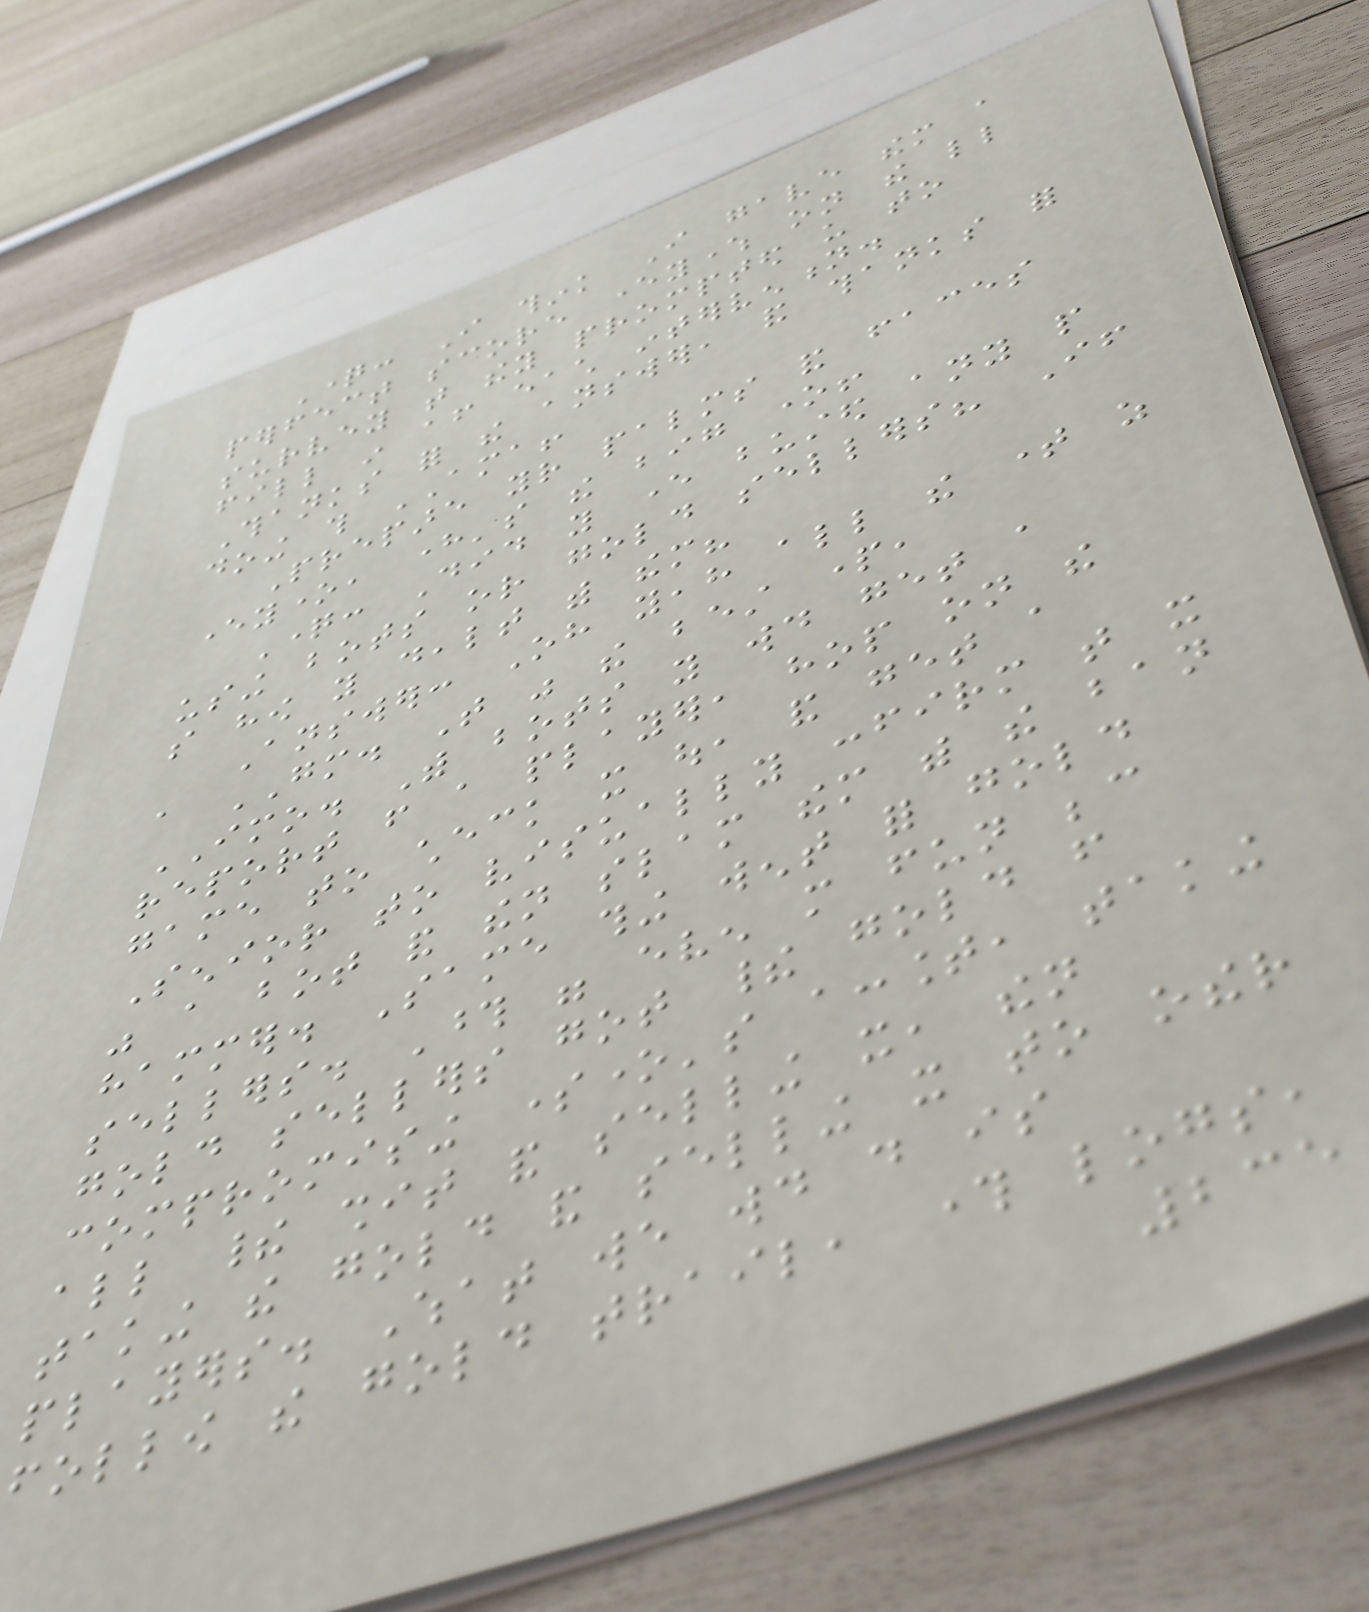Question: I think I gave them a
perfect score everywhere on the little
survey that they prompted us to
fill in after each intervention.
Thanks for the answer, and thanks for
doing this AMA!
Prepare your palms and faces
everyone, here's the big one!
Question: Did you ever busted any people
using bots or gold sellers? If
so how you dealt with them?
Answer: Oh yeah all the time as
a GM. That was the best part,
IMO. With bots you would get a
report from a player, hop on the
game to check it out, and get a
Senior to visually confirm that it
was a bot and then slam them with the ban
hammer. Same thing went for gold
sellers. Those were even more fun because
gold sellers got their gold from
compromising someone's account, taking
all their shit and selling it, then
taking the gold and selling it to other
players. What we would do is
follow the gold trail, through logs,
235
